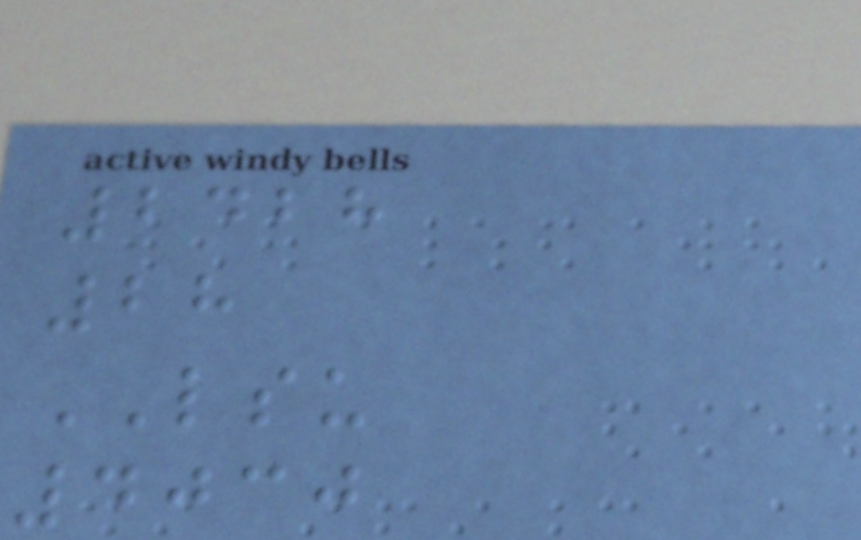2428
28
LSU
4030
